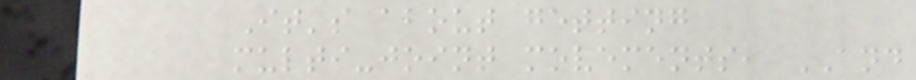It's about getting
multi-joint movements, AND
